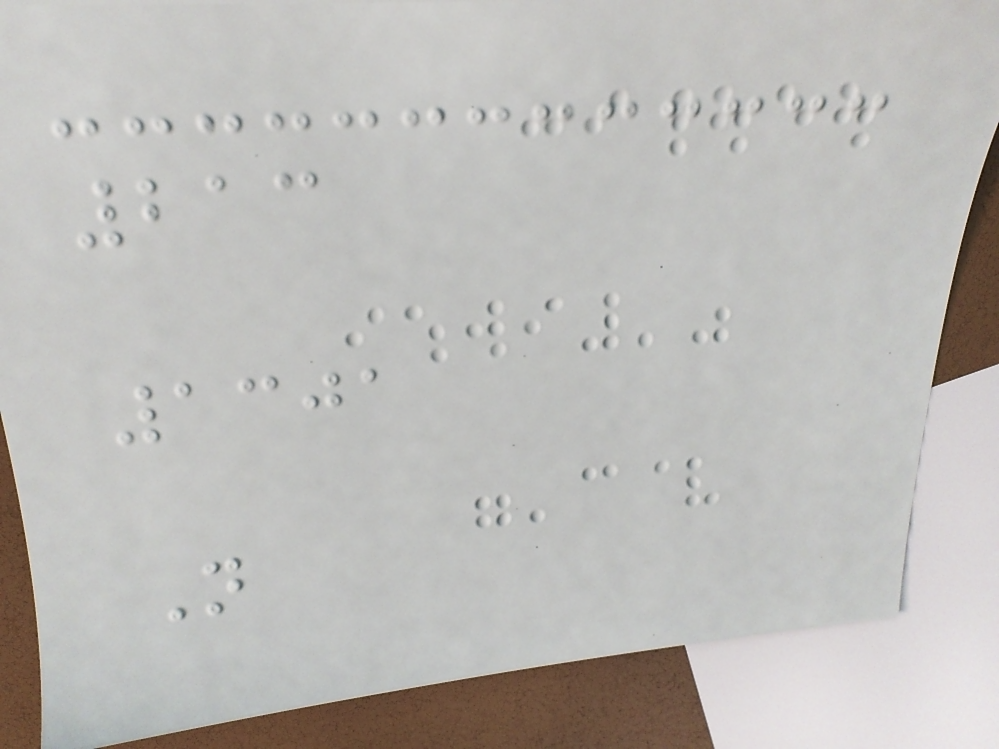213
1301
N
